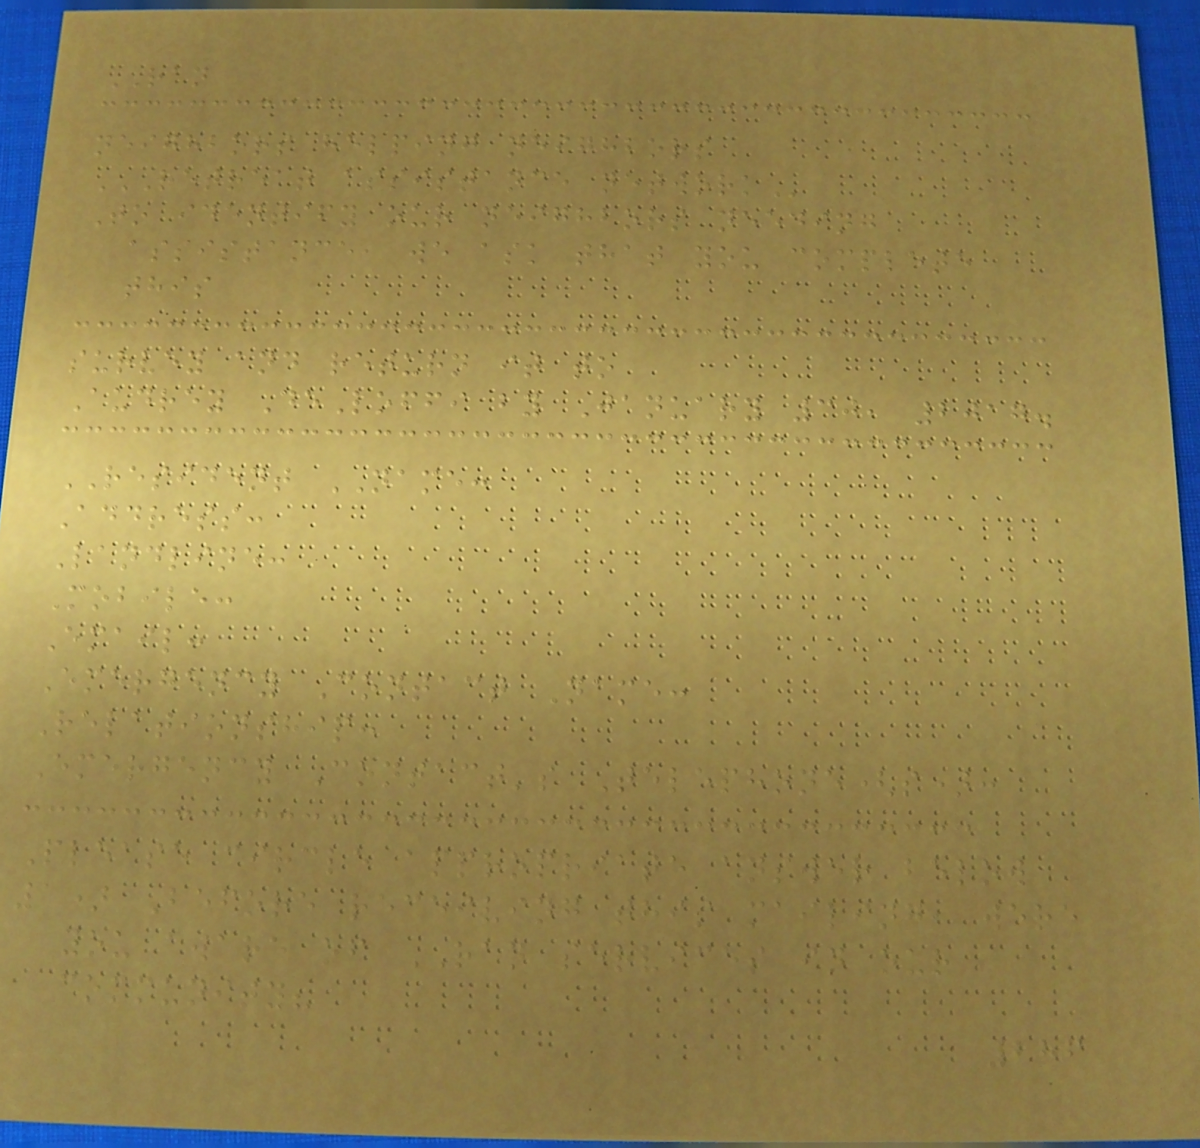RAN
neighbors helping neighbors
RETREAT ASSISTANCE NETWORK
To identify our neighbors needing
assistance, we ask that you complete
this
survey and return it to
Audrey DeLoffi by January 30, 2017.
RESIDENT NAME:
Address:
Landline:
Mobile:
Email:
Emergency Contact Name:
Relationship:
Emergency Contact's Telephone(s):
Please circle appropriate answer below
1) Before receiving this mailing, were
you aware of RAN services in our
community?
286
